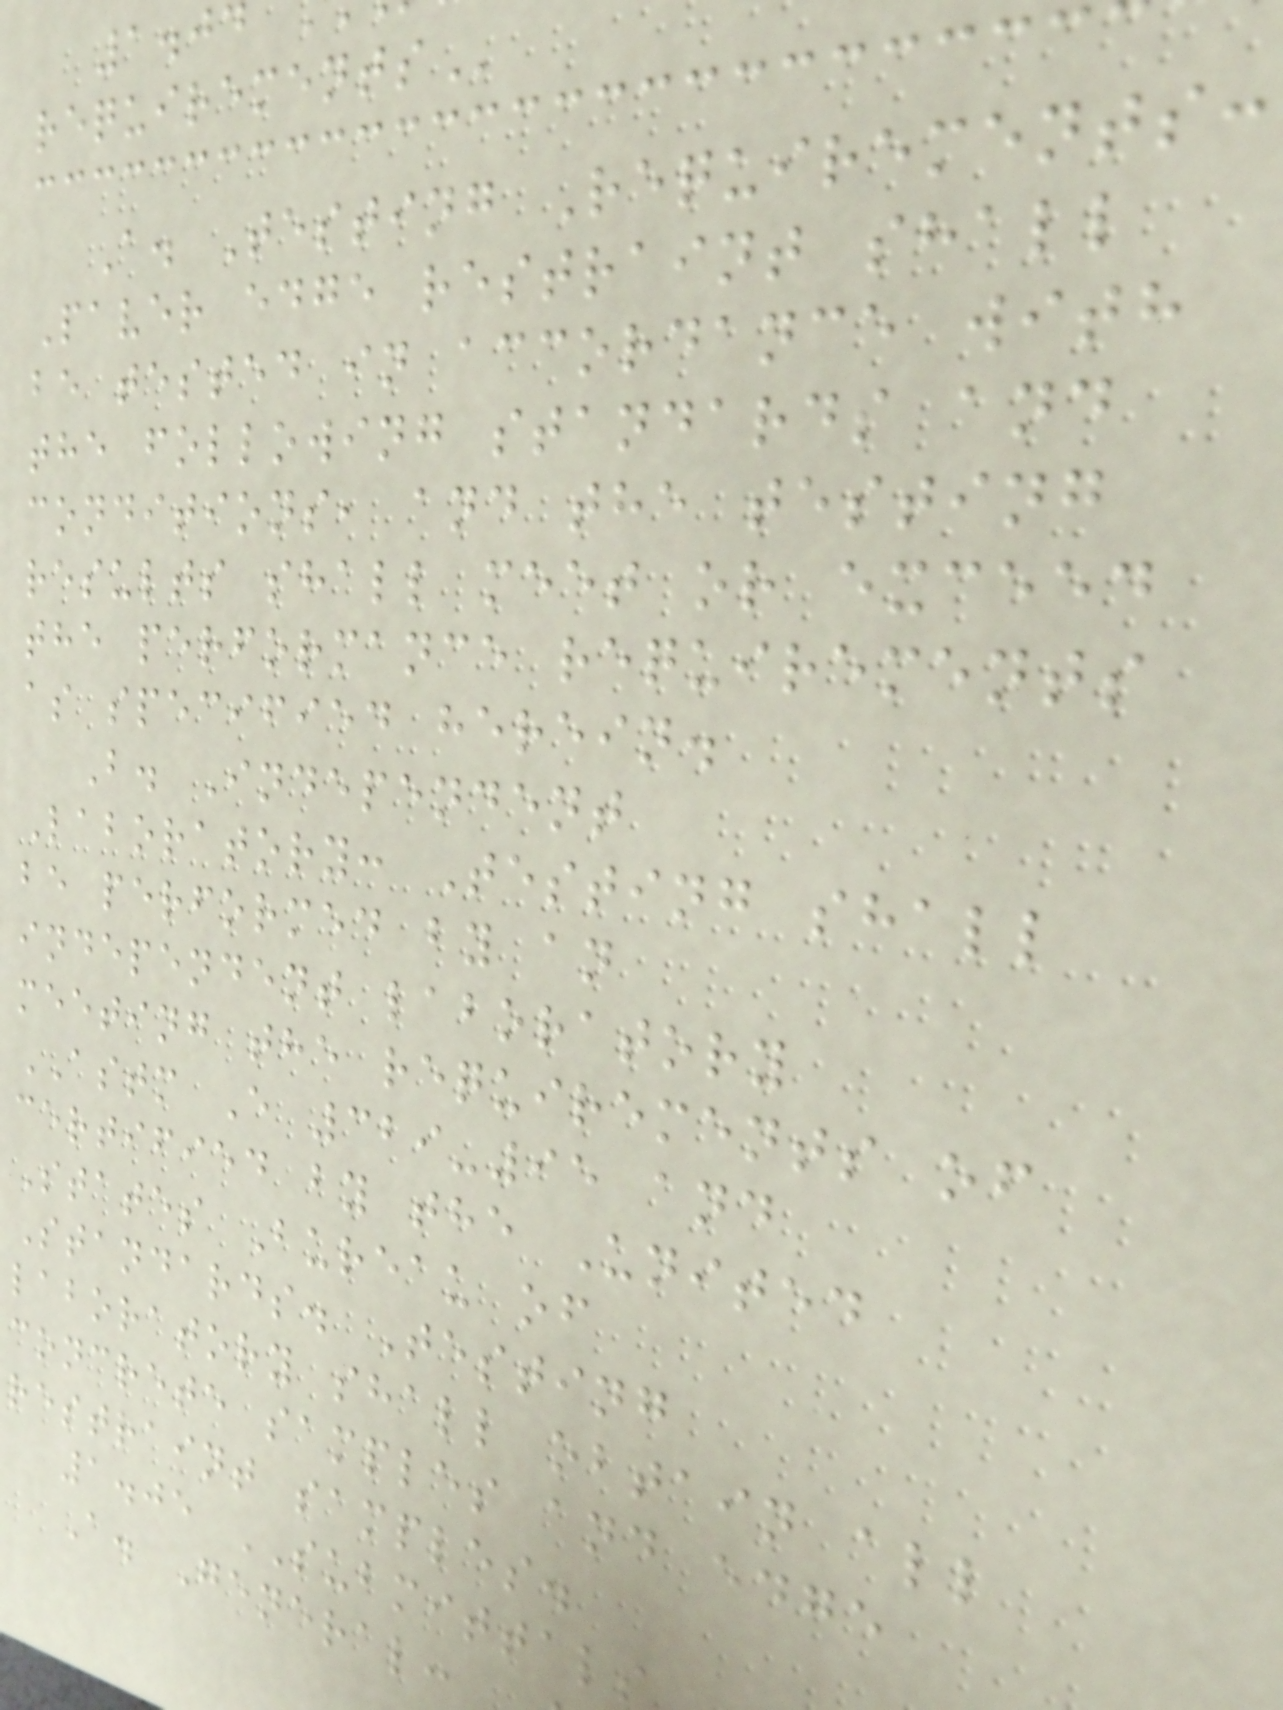A. Testing Requirements:
Paver edge restraint shall
be tested in accordance with
the following standards and
conditions, and the testing
results shall meet or exceed
the performance requirements
as specified herein.
B. Independent
Laboratory: Testing shall
be performed by an
independent laboratory
meeting the requirements of
ASTM E 329-95 and
certified by the United
States Bureau of
Standards. Testing
laboratory shall obtain all
concrete samples and edge
restraint samples.
1.05 SUBMITTALS
A. General:
